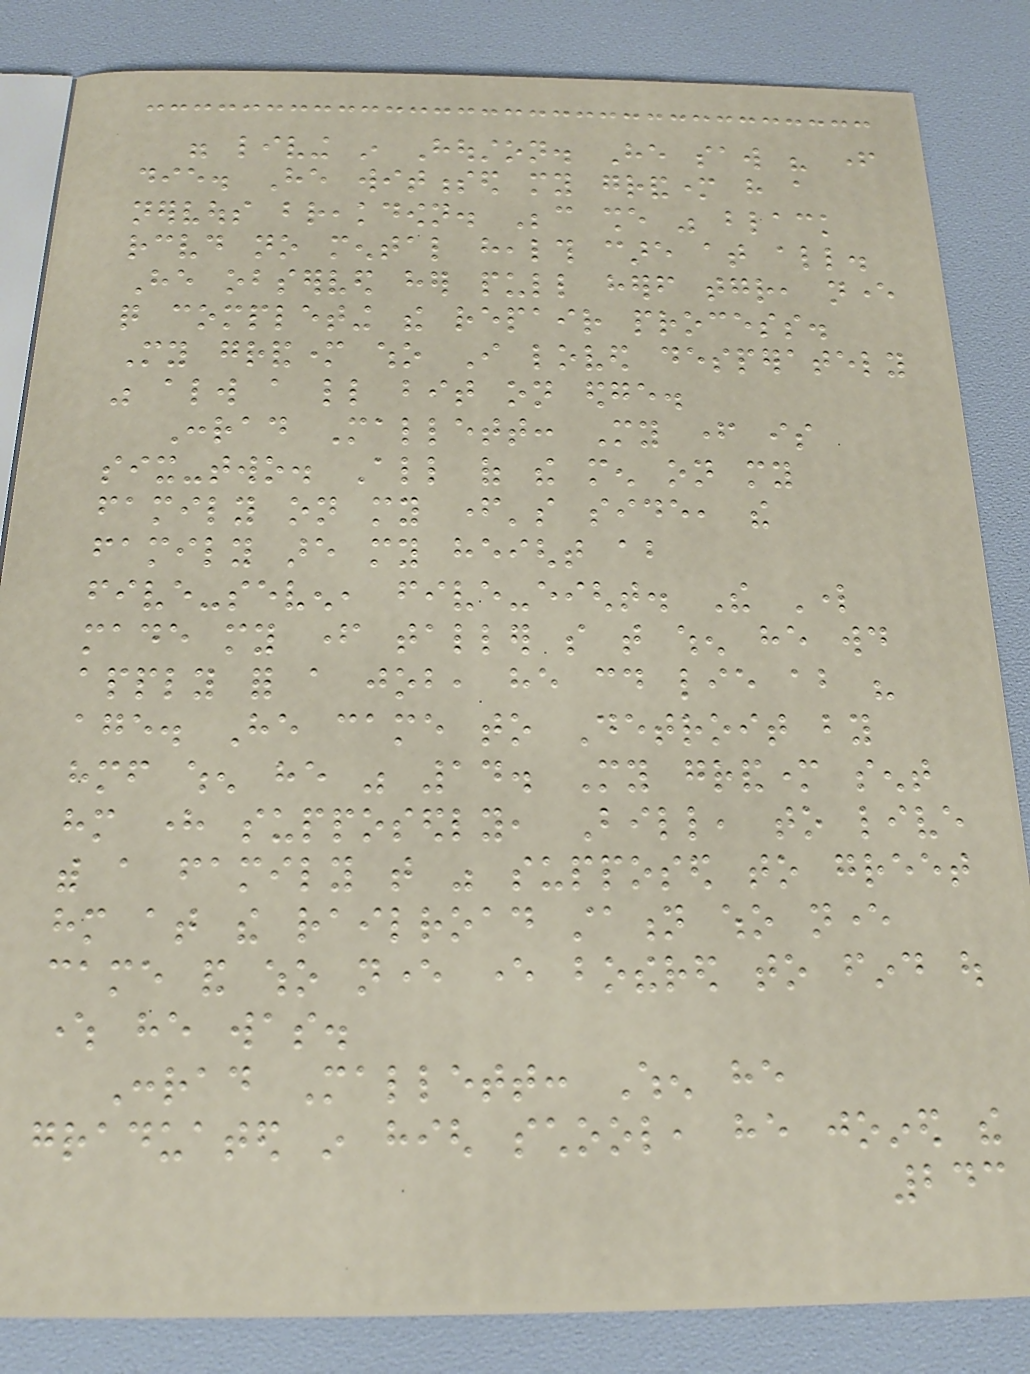were living in Houston. He saw his father
die. He witnessed my grandmother have a
nervous breakdown. Because she was black
received no mental health care at all.
He observed her pull herself together, never
quite completing the repair process.
My grandmother who I loved desperately
was always a little bit on edge.
Conrad Mallett: My father is
six-two. All of the men on my
family on my father's side, the
family are my height about
five-seven, five-eight. The Lord
made my father taller so that when he would
apply for a job, he could lie about his
age. He came to Detroit by
himself when he was 14. My grandmother sent
him here supposedly, Bill, to live
with a family that was supposed to greet
him at the railroad station who never
came and who never ever bothered to find out
where he was.
Conrad Mallett: When he
graduated in high school, he joined the
243
